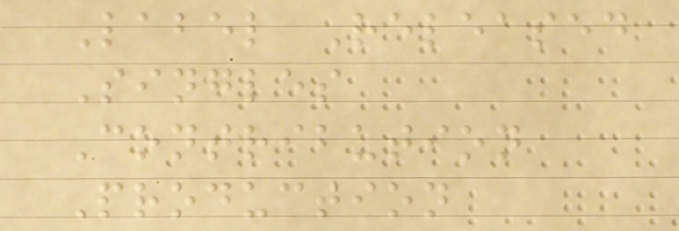Label Released
Singles
Contribution
Production
